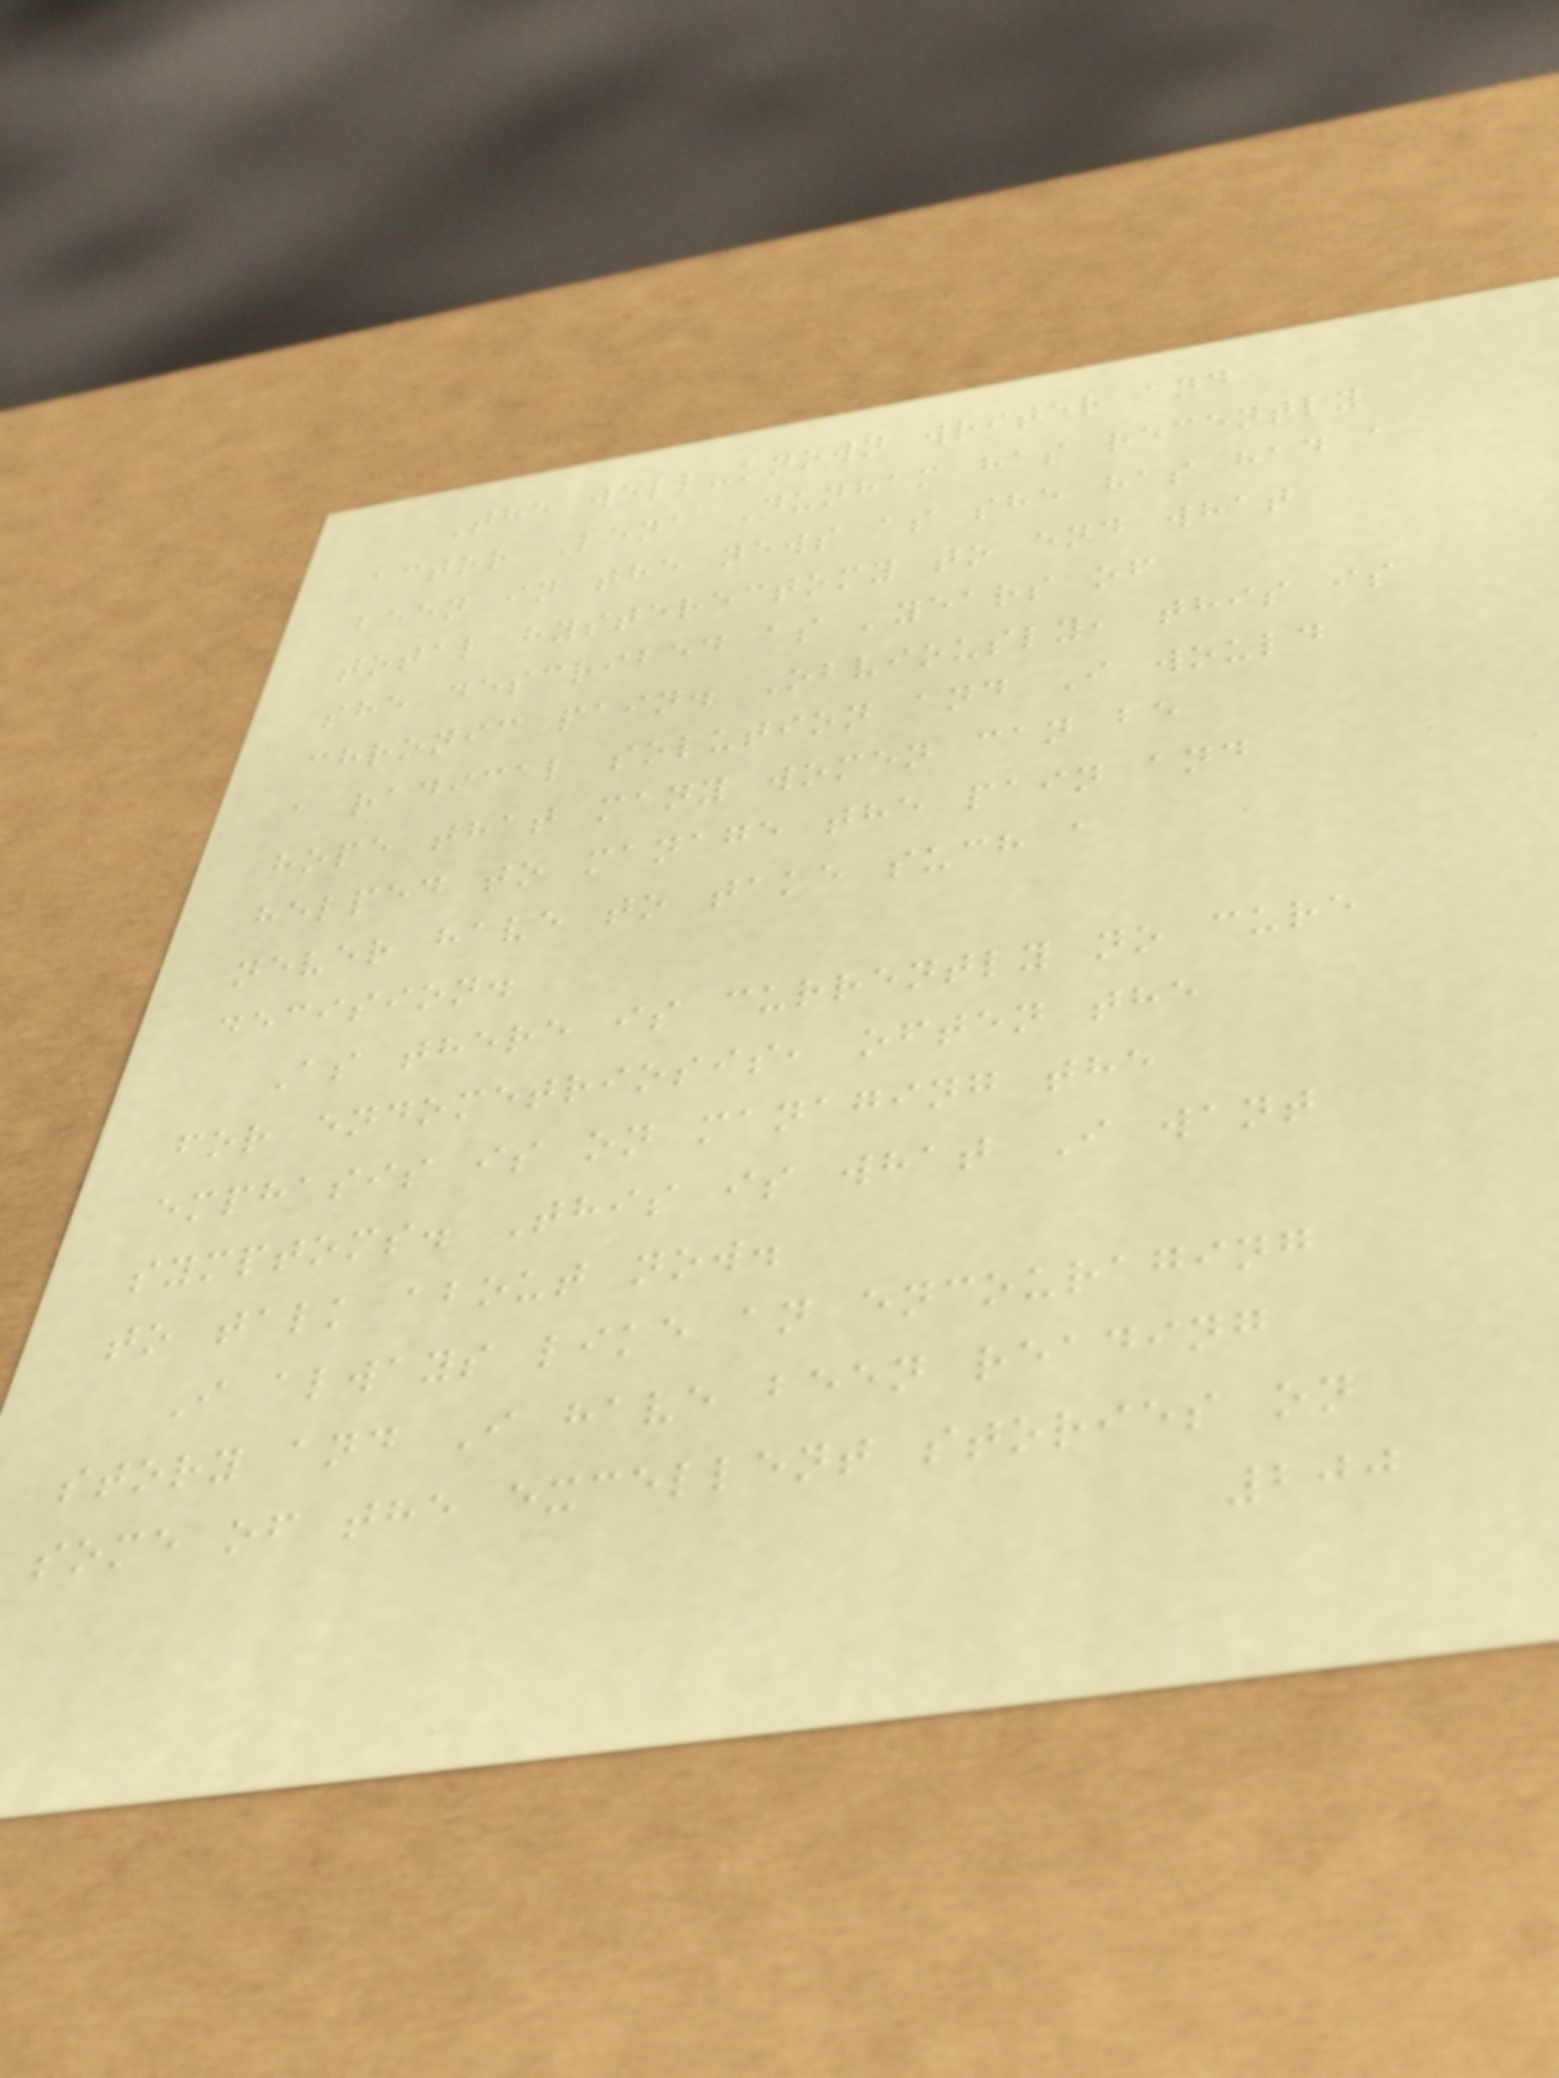The well-known writer and
actor Lena Dunham has recently
been in the news as she has had a
total hysterectomy to end what
she described as 'years of
chronic pain. Obviously, this is
a radical solution and I would
hope that many women can be
helped to manage the pain and
never have to take such a
decision.
As there is currently no cure
for endometriosis, often the
emphasis is on managing the
symptoms. This is what I want
to talk about now.
I always like an encouraging
story and I have been reading
some of the excellent stories on
200
